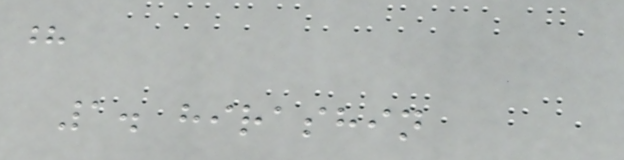?
1. hirashin
